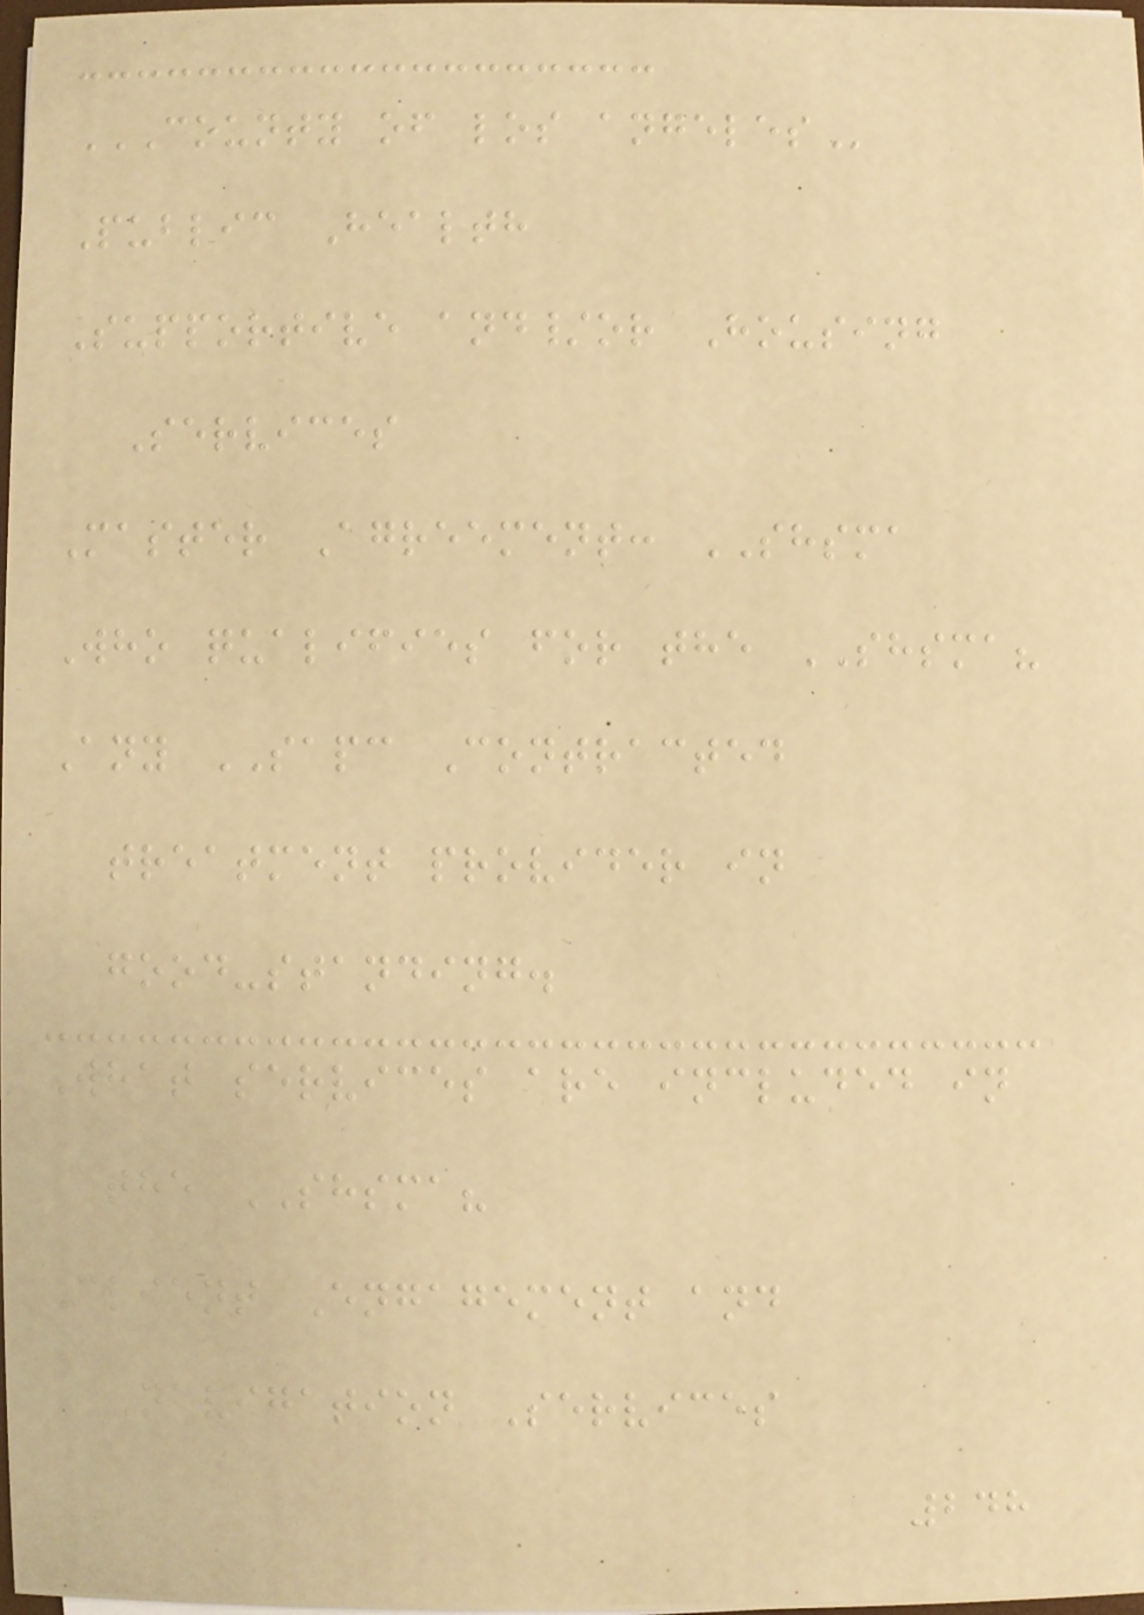COUNTY OF LOS ANGELES
Public Health
Supportive and/or Housing
Services
Master Agreement: SHSMA
Who qualifies for the SHSMA?
Any SAPC Contracted
treatment provider in
good-standing.
What services are included in
the SHSMA?
Client Engagement and
Navigation Services
248
